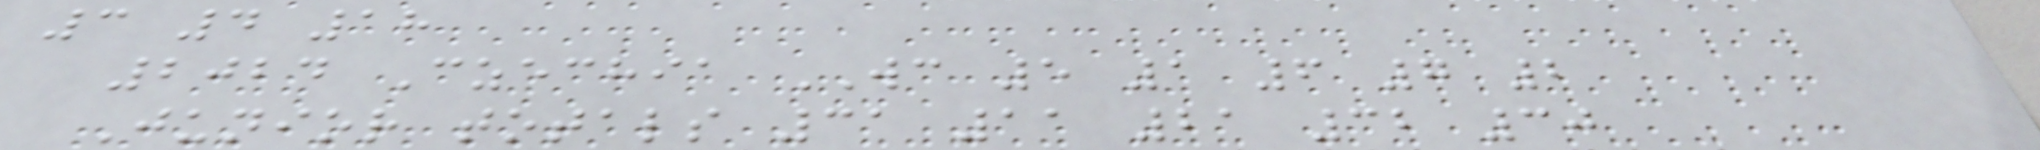3 4 18
2024 Czechia WC 5 1 6 7 2
Junior totals 31 11 21 32 30
